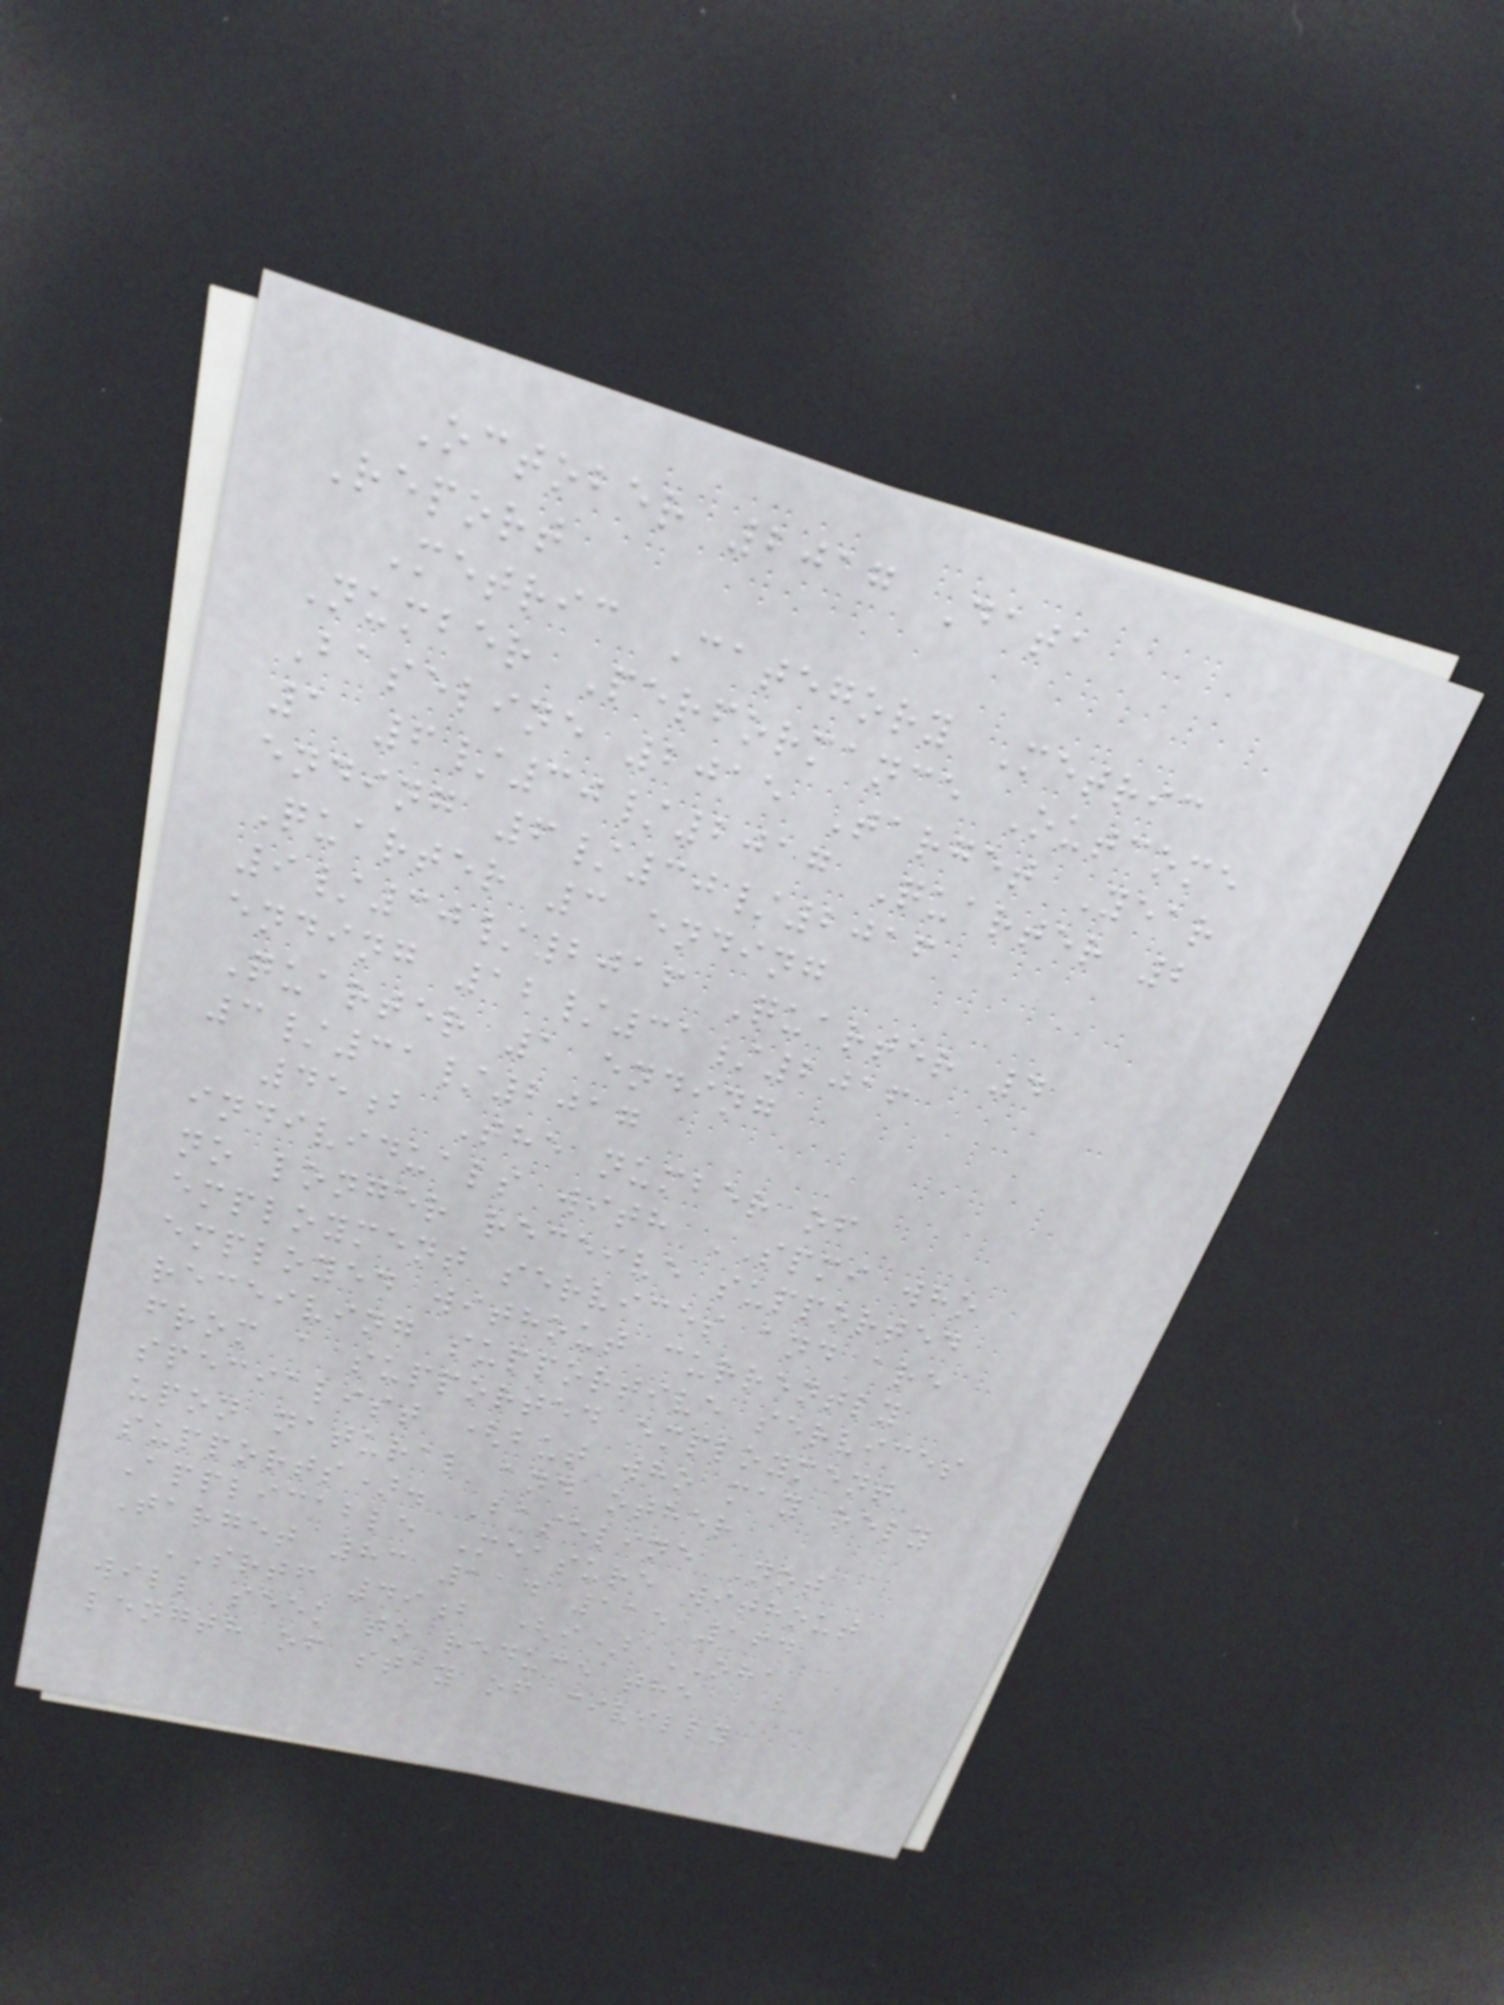October 2017 Data
Report
Metric Category Metric
Number Performance Outcome
Baseline 2015 Target Year
1 6/30/2017 Quarter 2
ending 6/30/2016
Quarter 3 ending
9/30/2016 Quarter 4
ending 12/31/2016
Quarter 1 ending
3/31/2017
45b The number of
individuals with SPMI who
no longer receive supported
employment services and are
employed without currently
receiving supportive services
from a supported employment
specialist (but who may rely
upon natural and other
supports). Baseline Not
Applicable Measure without
Target 83 114 115 164
SRTF 49b (i) OHA
will seek to reduce the
length of stay of civilly
